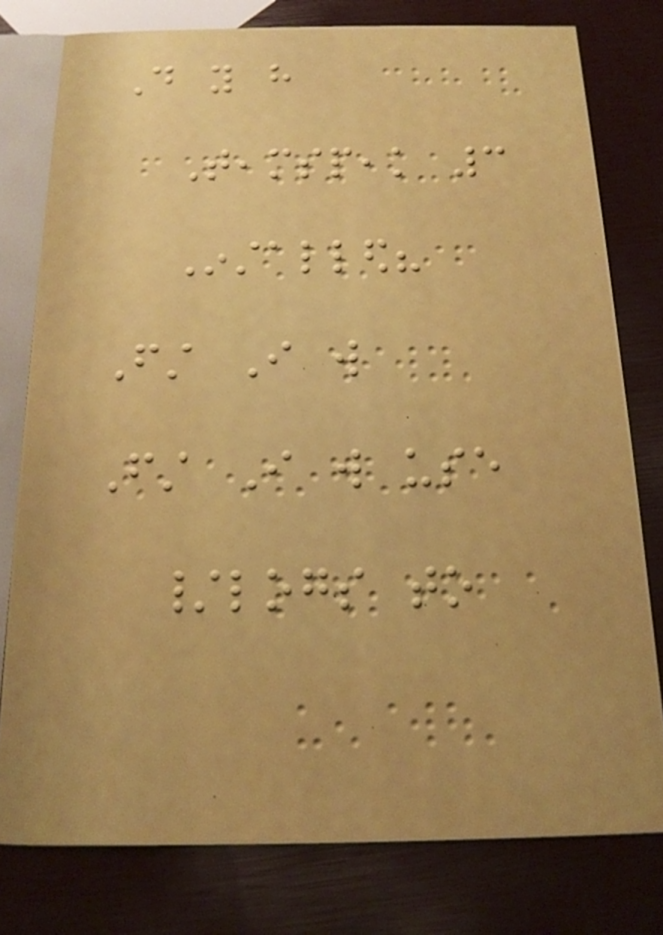Do you have
Teamspeak 3
Installed?
First I will
First I will use
/logs to
